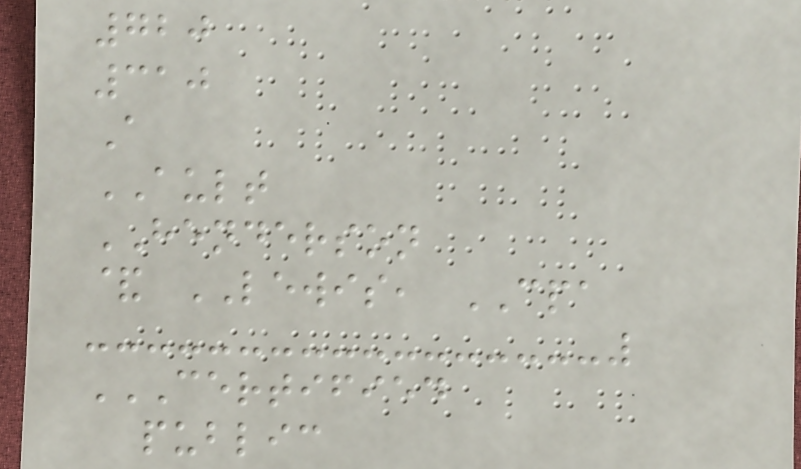720
310
A
AULT
HENDERSON
& LEWIS, CPA
CERTIFIED
PUBLIC
